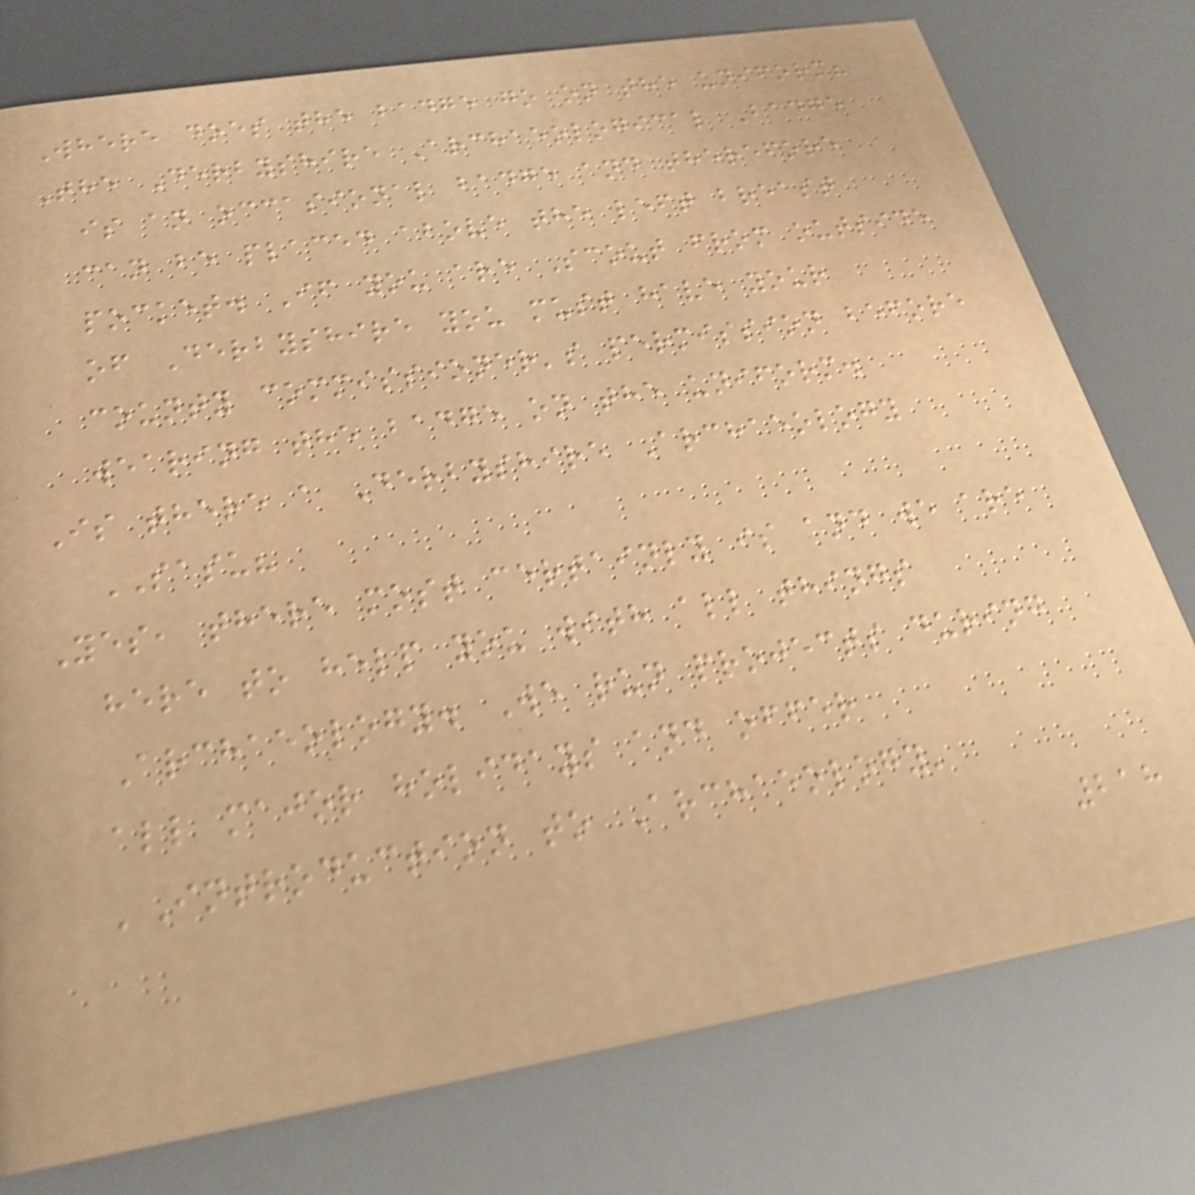Where does the badge go on the uniform?
The Derbyshire Archaeological Badge
is an occasional badge and therefore
can be placed above the left breast
pocket. If you are Scout from outside
of Derbyshire you must have your
county commissioner's permission before
wearing the badge on the uniform.
Is there a Derbyshire Archaeology
SASU?
Yes, there most certainly is and we are
here to help you with all things
Archaeology. We run projects during
all major holidays and offer
'Introduction to Archaeology'
218
